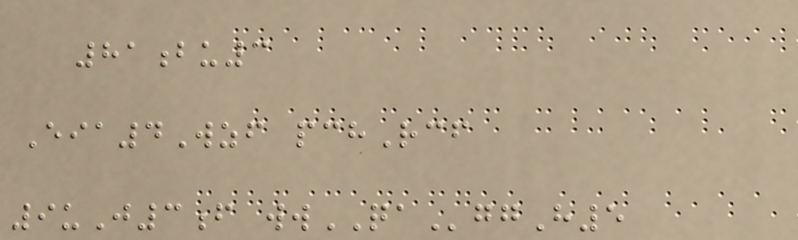81bu3
Eia4Wzf pchRcf
9uJ3f wwQAggH5
